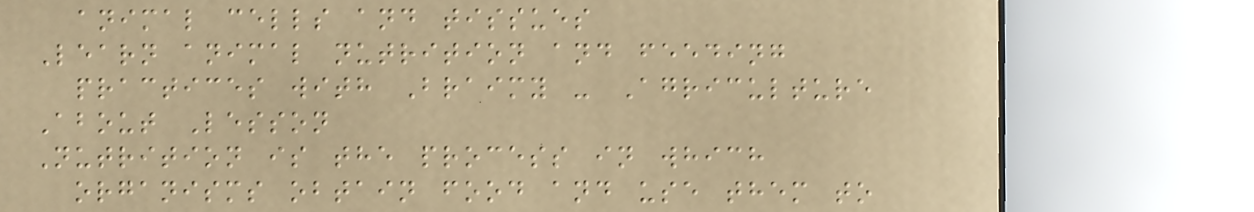animal cells and tissues
Learn animal nutrition and feeding
practices with Braimy - Agriculture
About Lesson
Nutrition is the process in which
organisms obtain food and use them to
